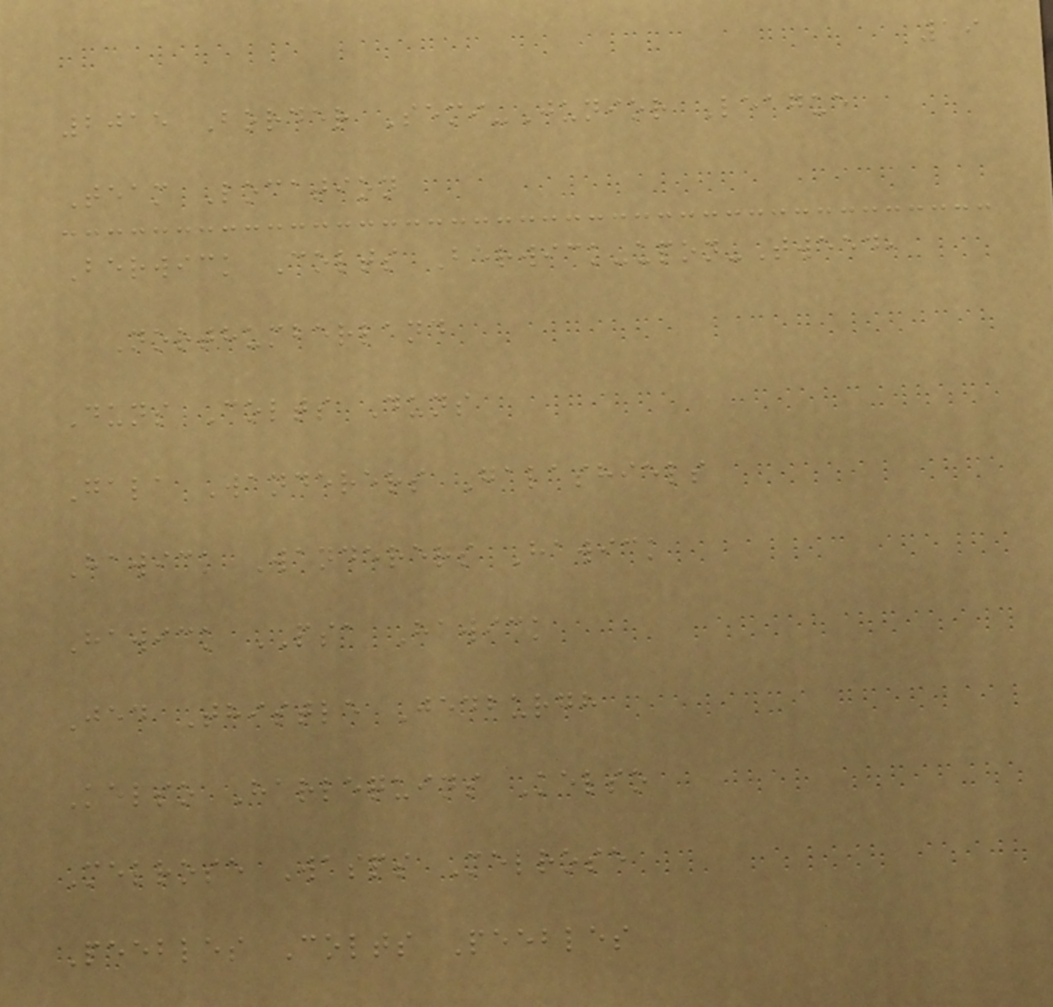19
2015 Border Semi-Junior League
Team Location
Berwick Colts Berwick-upon-Tweed,
Northumberland
Duns Colts Duns
Gala Wanderers Galashiels
Hawick Wanderers Hawick
Hawick PSA Hawick
Jed Thistle Jedburgh
Kelso Harlequins Kelso
Melrose Wasps Melrose
Peebles Colts Peebles
